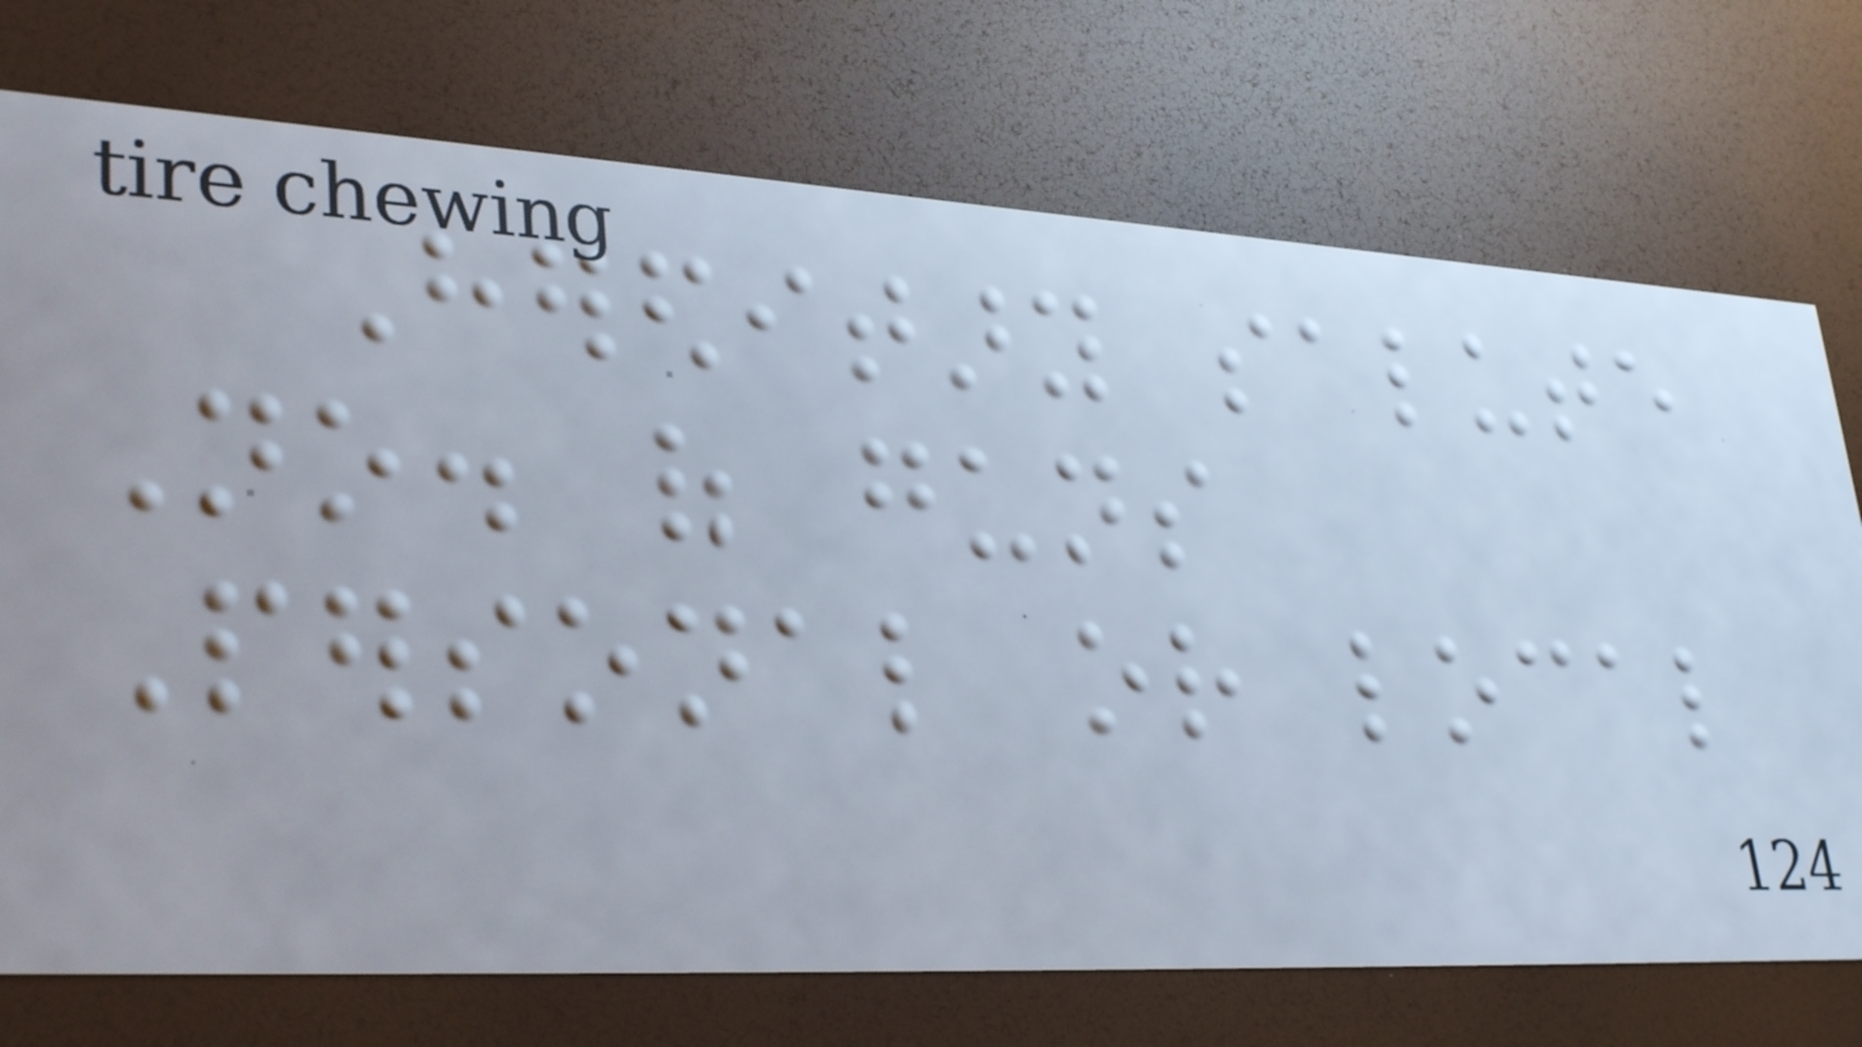Hereditary salute
No. of guns
Personal or local
